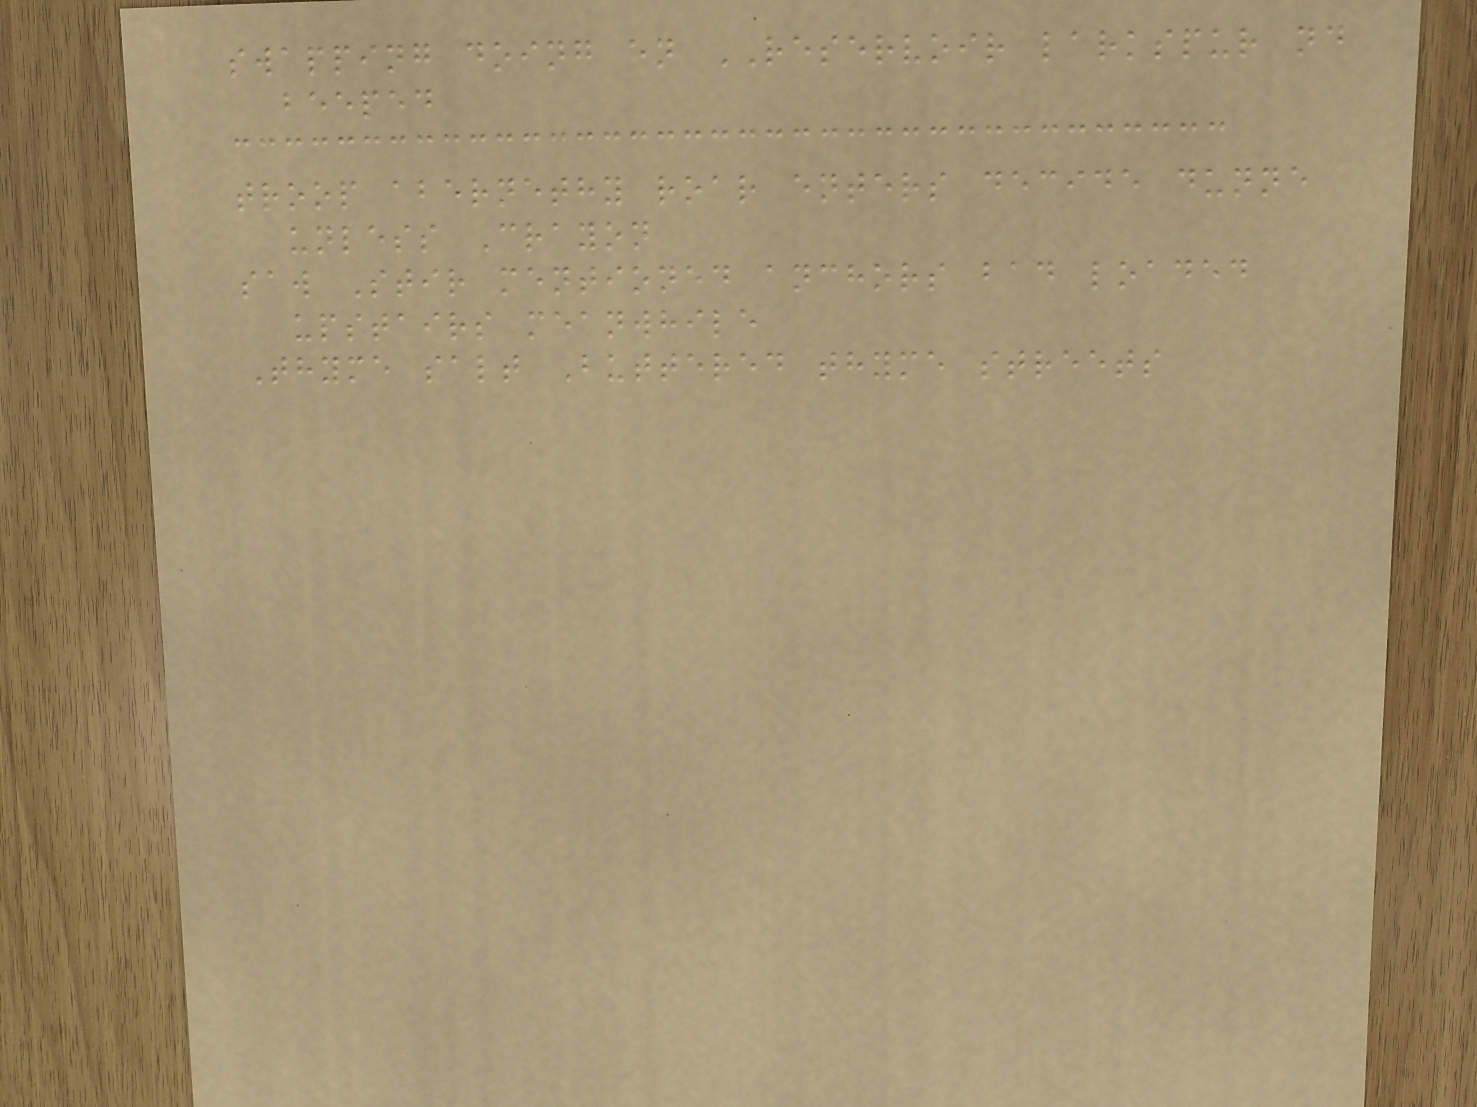swapping doing en RESERVOIR larkspur nd
beeped
troop abernethy roar enters decide dunne
unless Crayon
saw Stir mentioned anchors bad loaded
upstairs meanwhile
Thyme salt Buttered thyme streets
